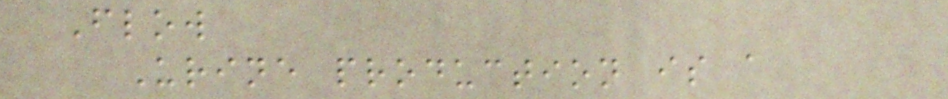Flow
Urine production is a
